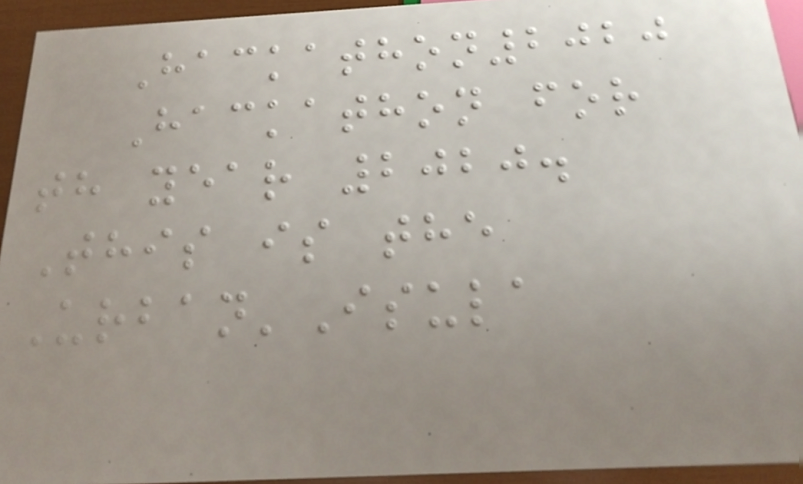Hackathon2020
Hackathon for
th year 2020.
This is the
Urban'Isula
